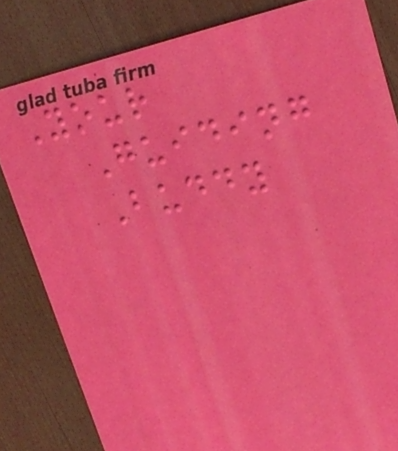Your
Guiding
Buddy
